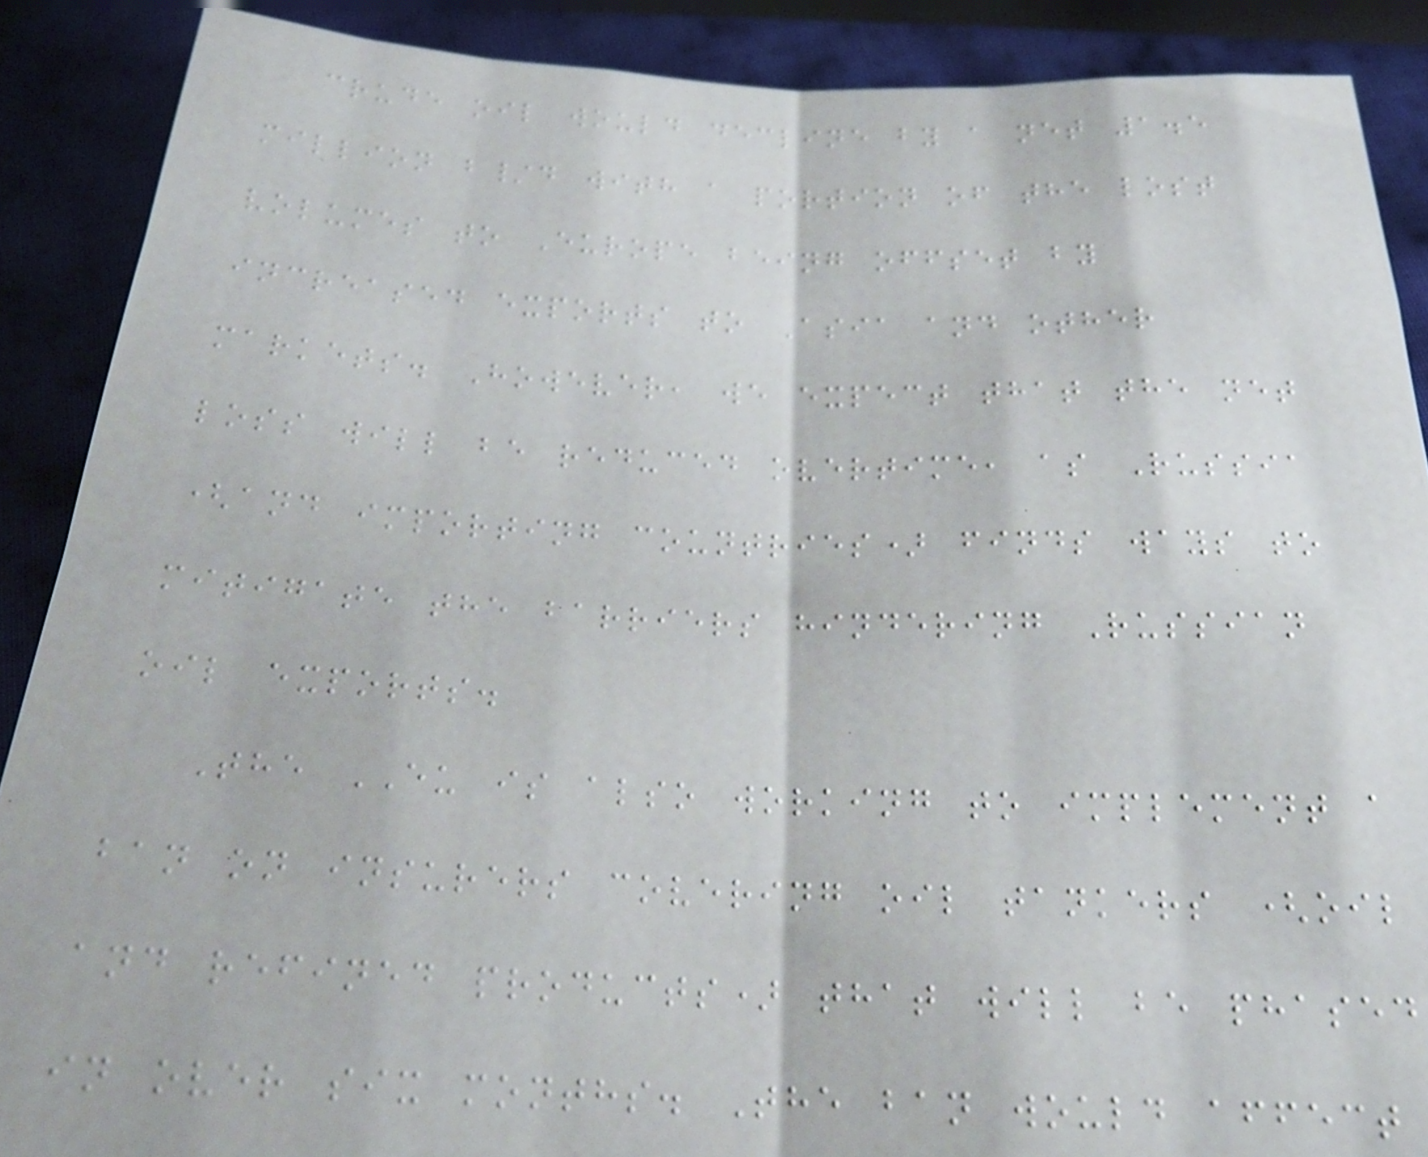crude oil would decline by a net 1.5
million b/d with a portion of the lost
volumes to Europe being offset by
increased exports to Asia and other
markets. However, we expect that the net
loss will be reduced overtime, as Russia
(and importing countries) finds ways to
mitigate the barriers hindering Russian
oil exports.
The EU is also working to implement a
ban on insurers covering oil tankers (oil
and refined products) that will be phased
in over six months. The ban would affect
